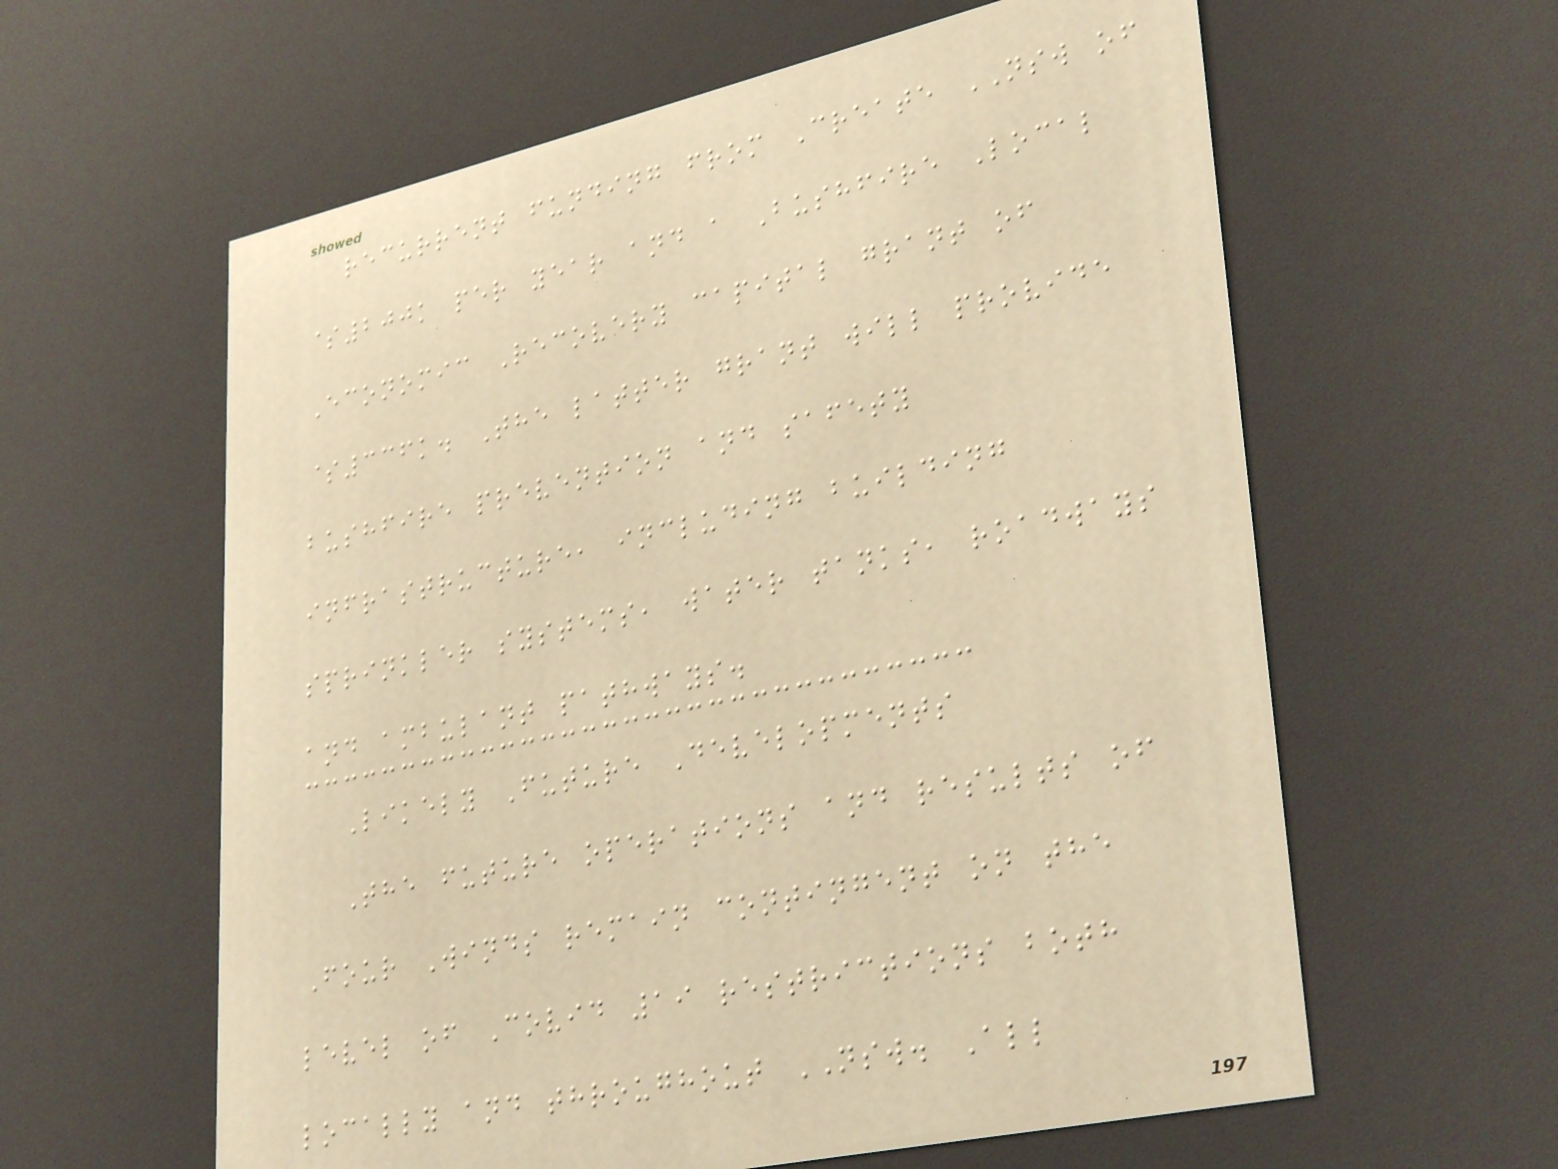recurrent funding from Create NSW of
$200k per year and a Bushfire Local
Economic Recovery capital grant of
$336k. The latter grant will provide
bushfire prevention and safety
infrastructure, including building
sprinkler systems, water tanks, roadways
and ambulant pathways.
Likely Future Developments
The future operations and results of
Four Winds remain contingent on the
level of Covid 19 restrictions both
locally and throughout NSW. All
